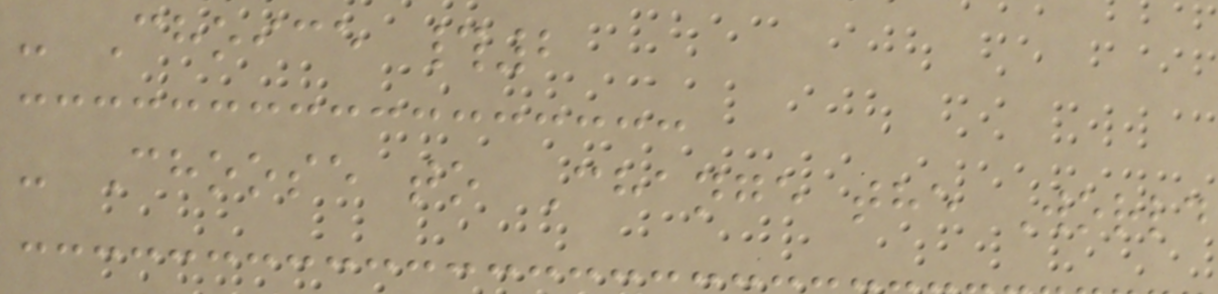- Choice #2
- Choose to Change the World
